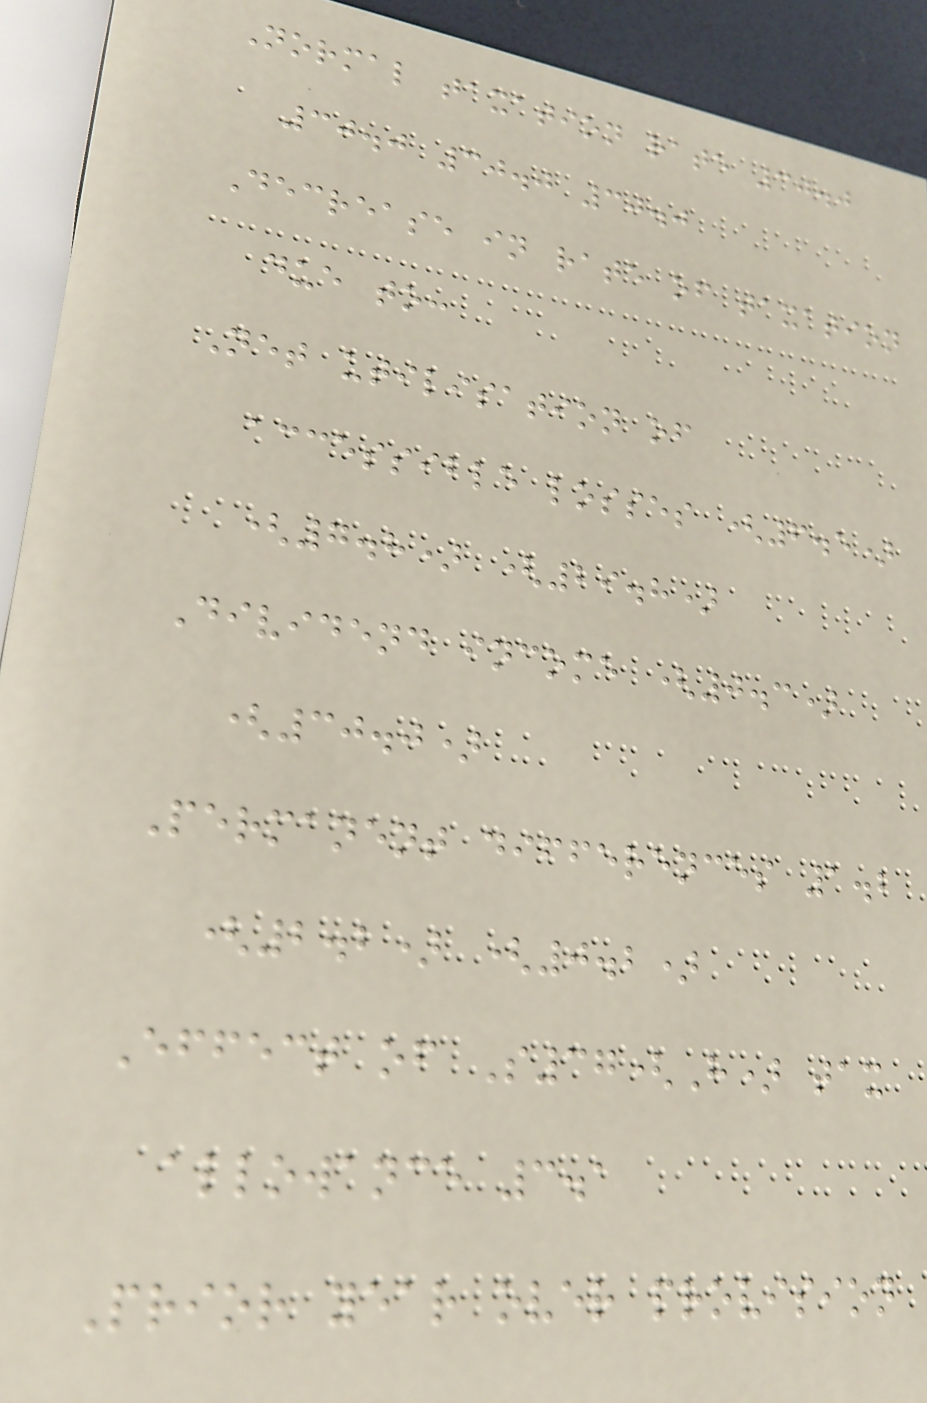Normal taxation rate 30.0
30.0 30.0 30.0
Decrease in rate of taxation
due to:
Net utilisation of
accessible losses (6.5)
(7.8) (29.8)
Dividend income (0.3)
(30.0)
Permanent differences 1.2
(2.2) (0.2)
Effect of S37(H) tax
allowance 3.1
Prior year over provision
